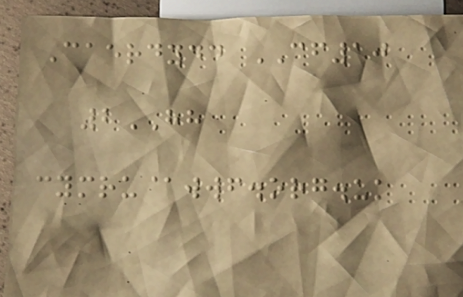Caerdydd CF10
2HH
cymru@wwf.org.uk
